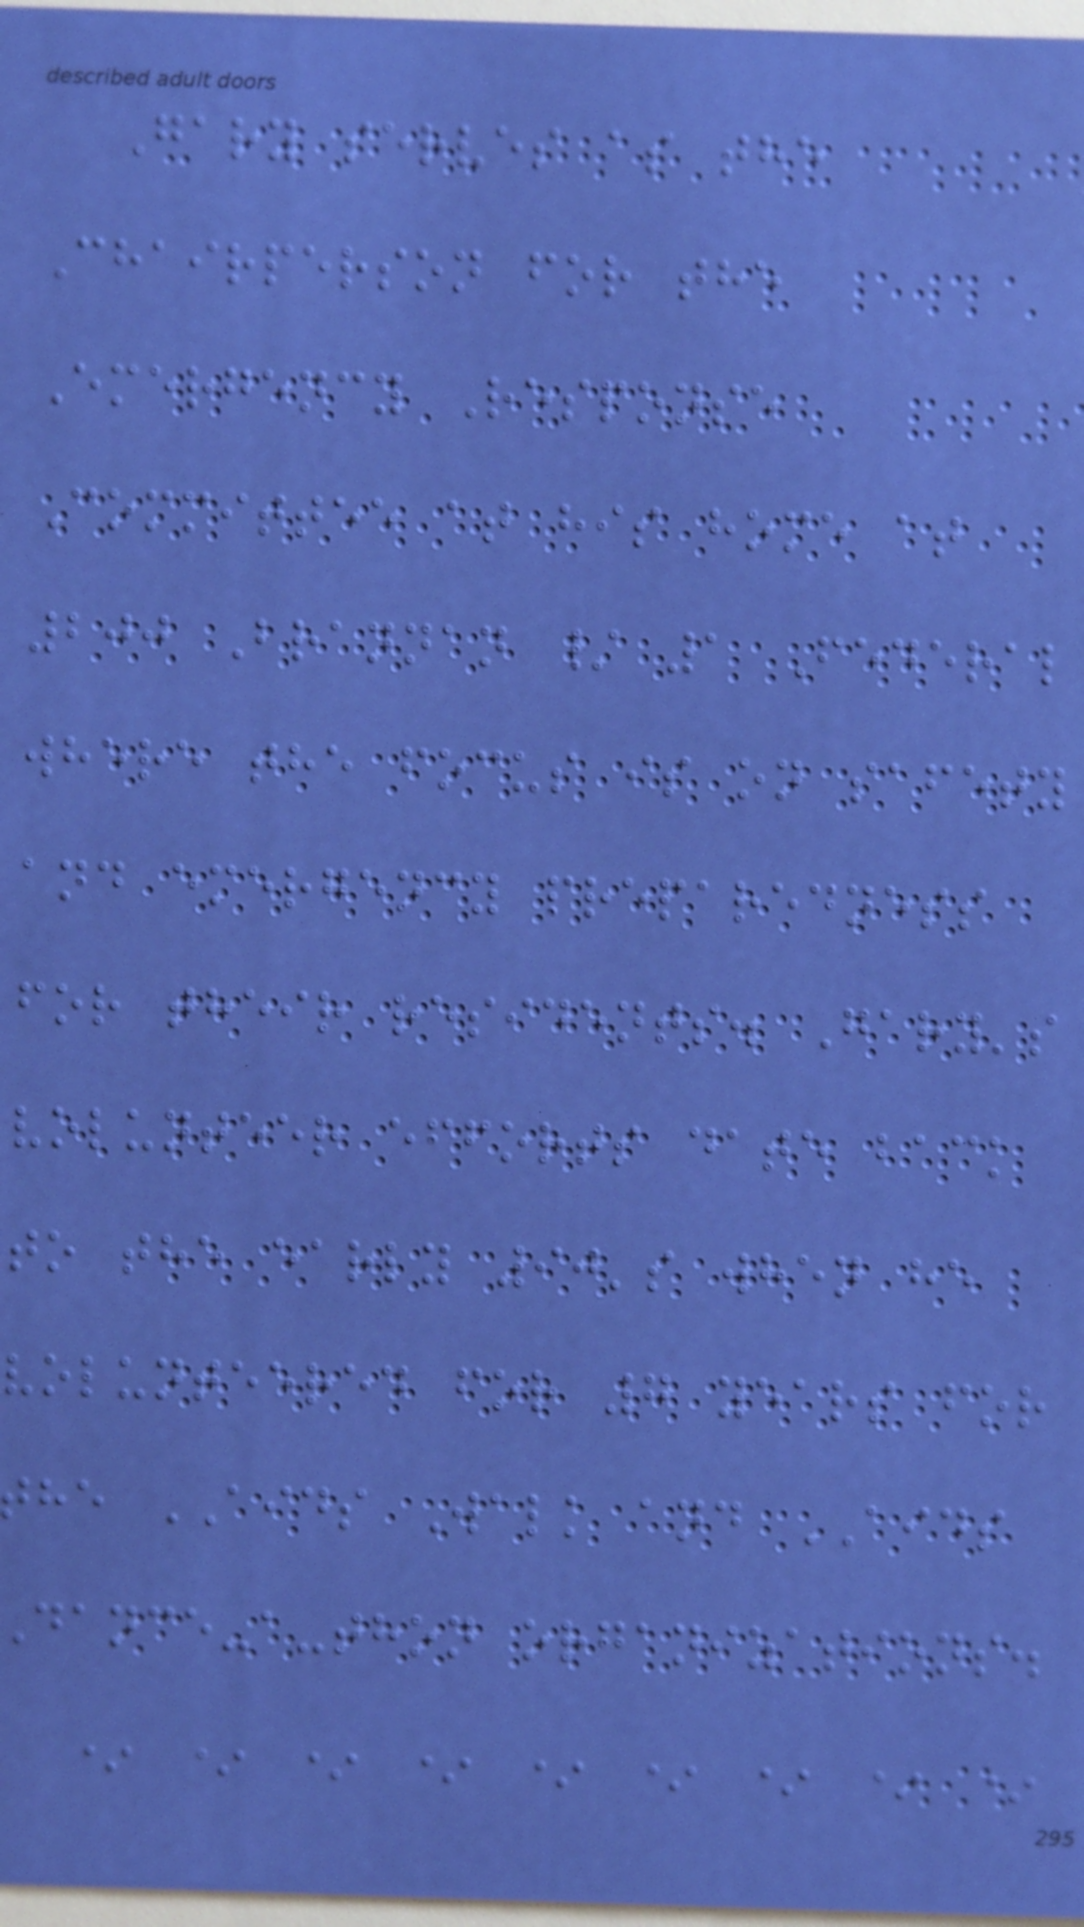Gary serves as the
Chairperson for the
Emergency Response
Committee at his home at
200 Brannan / 1 Federal
where the focus is on safety
and emergency preparedness
for their residents. Gary's
volunteer efforts date back
to the early 90's when he
volunteered for 7 years for
he AIDS Walk and AIDS
dance-a-thon organizations.
* * * * * * * * *
